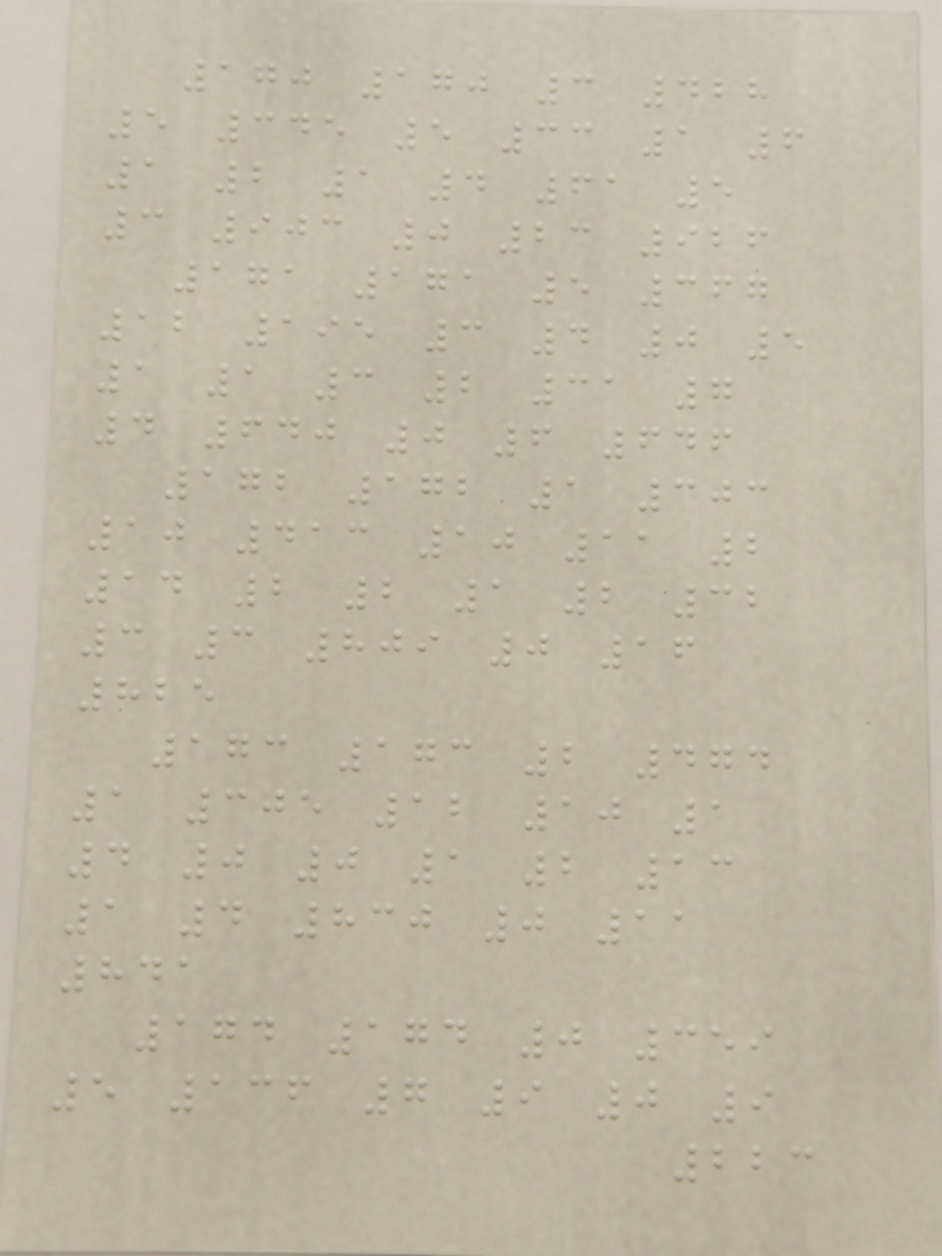170 170 3 428
5 345 5 33 1 6
1 2 1 4 61 5
3 903 0 23 926
171 171 5 367
12 195 3 4 0 5
1 1 3 2 31 7
4 640 0 6 646
172 172 1 303
10 413 10 11 2
14 2 2 1 2 32
3 3 809 0 16
825
173 173 2 474
1 305 12 10 1
4 0 0 1 2 13
1 4 830 0 11
841
174 174 0 359
5 136 7 9 0 9
223
